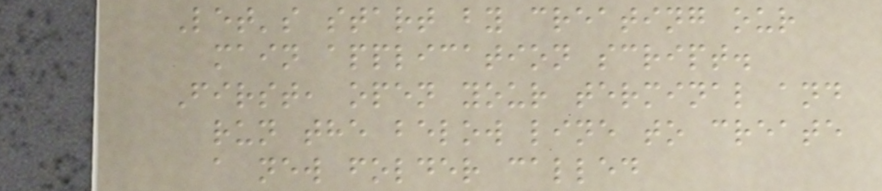Let's start by creating our
main application script.
First, open your terminal and
run the below line to create
a new folder called
